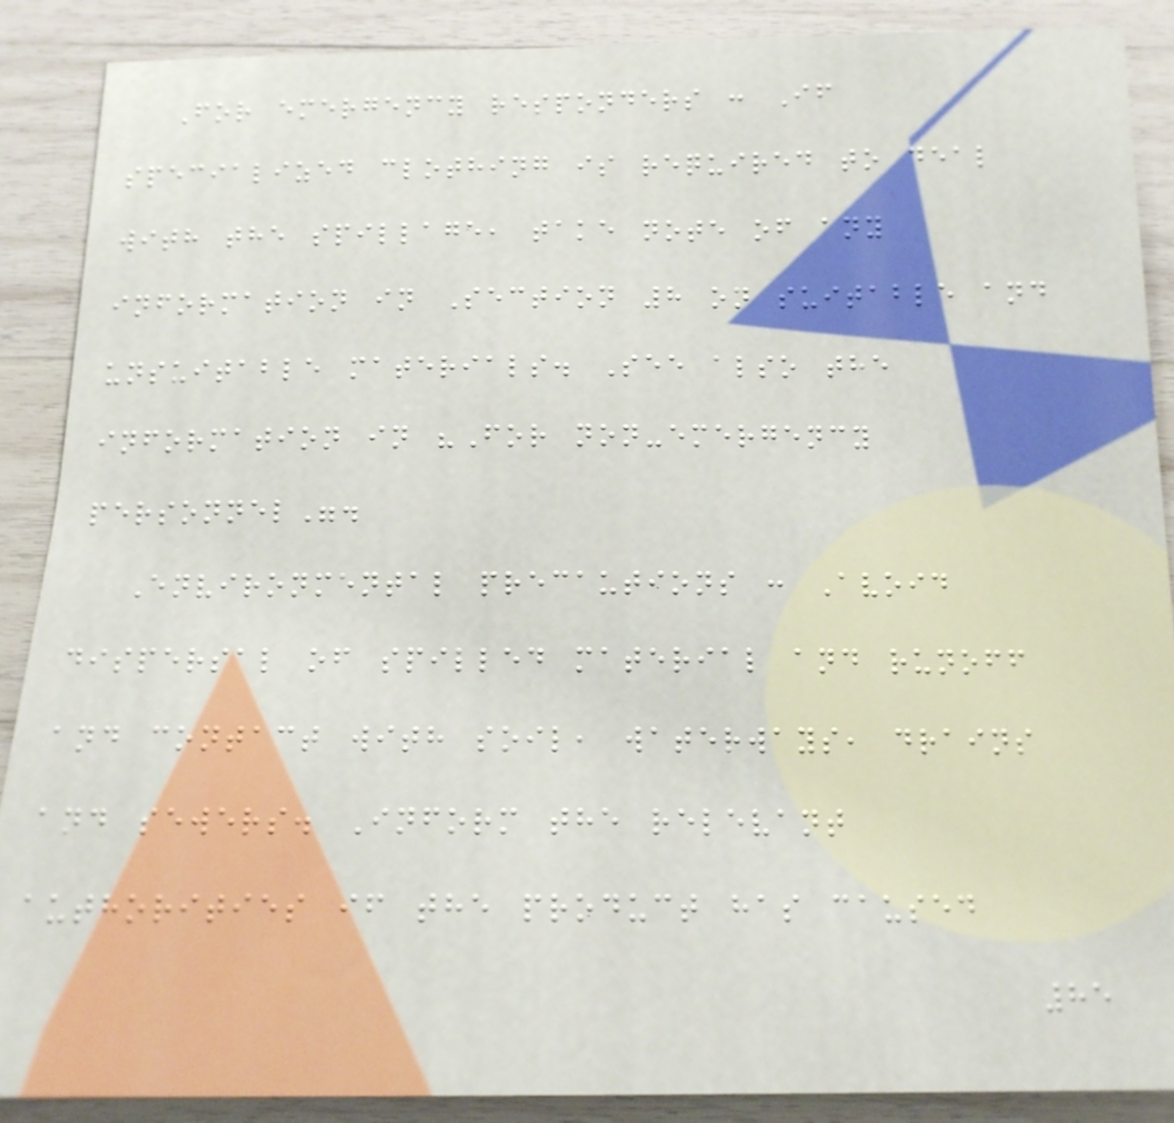For emergency responders : If
specialized clothing is required to deal
with the spillage, take note of any
information in Section 8 on suitable and
unsuitable materials. See also the
information in "For non-emergency
personnel".
Environmental precautions : Avoid
dispersal of spilled material and runoff
and contact with soil, waterways, drains
and sewers. Inform the relevant
authorities if the product has caused
85
